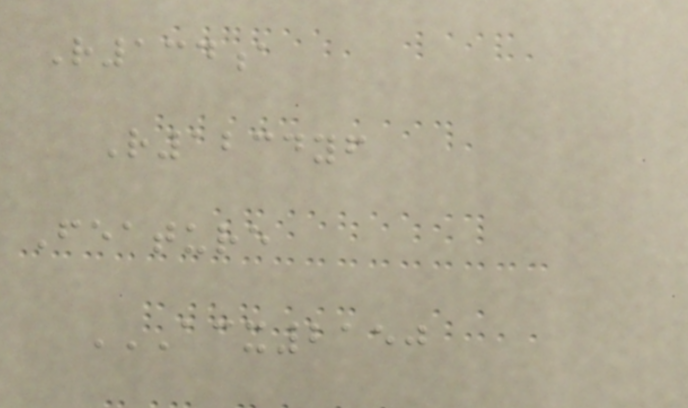R134a
R1234yf
Feature
ACX2150
